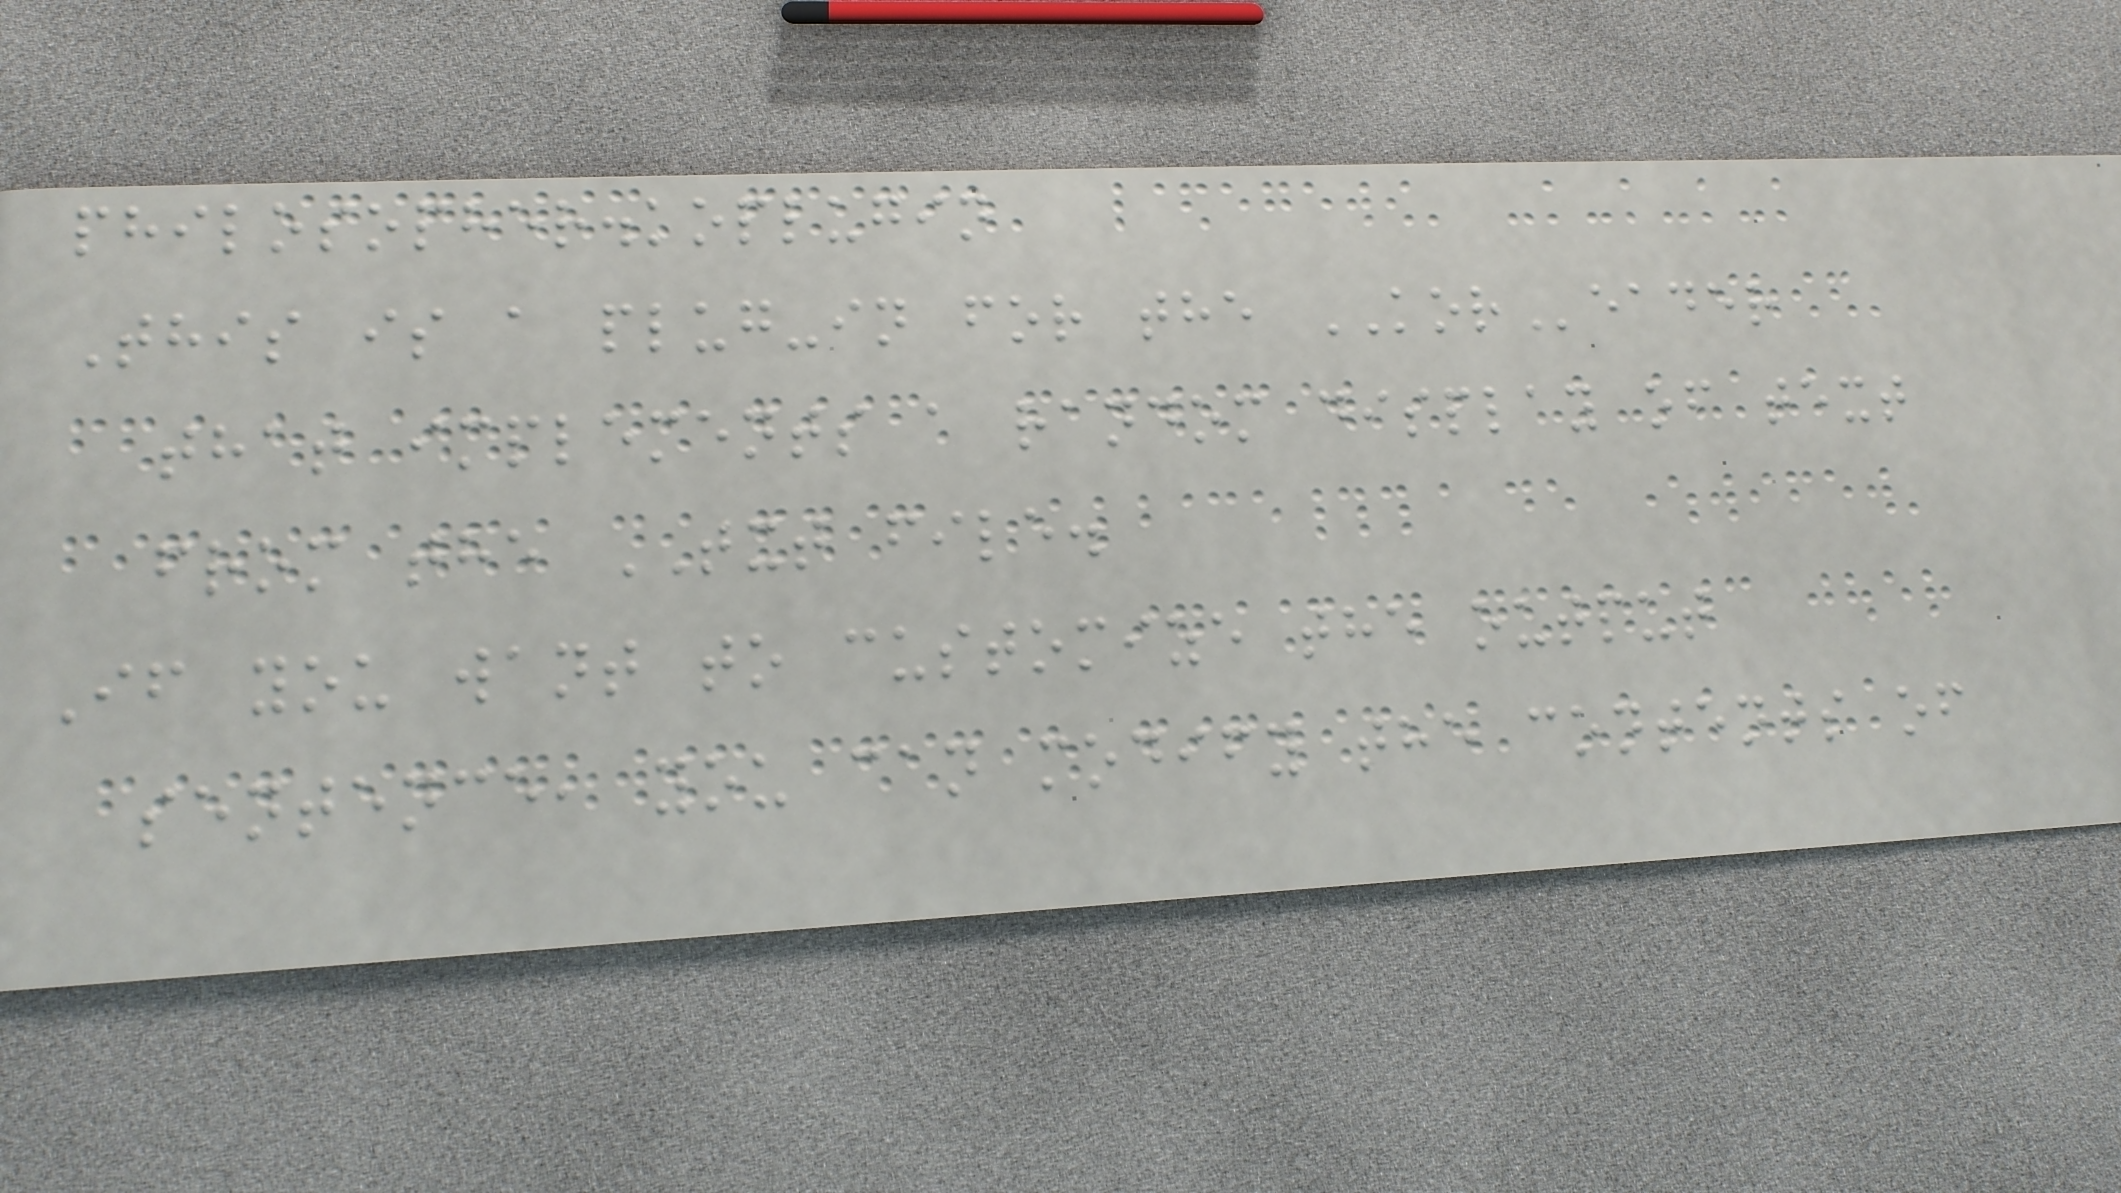philosopher.koplugin
This is a plug-in for the KOReader
that implements a random display of text
from the TXT file.
If you want to customize the output
sentence, you can modify the contents of
